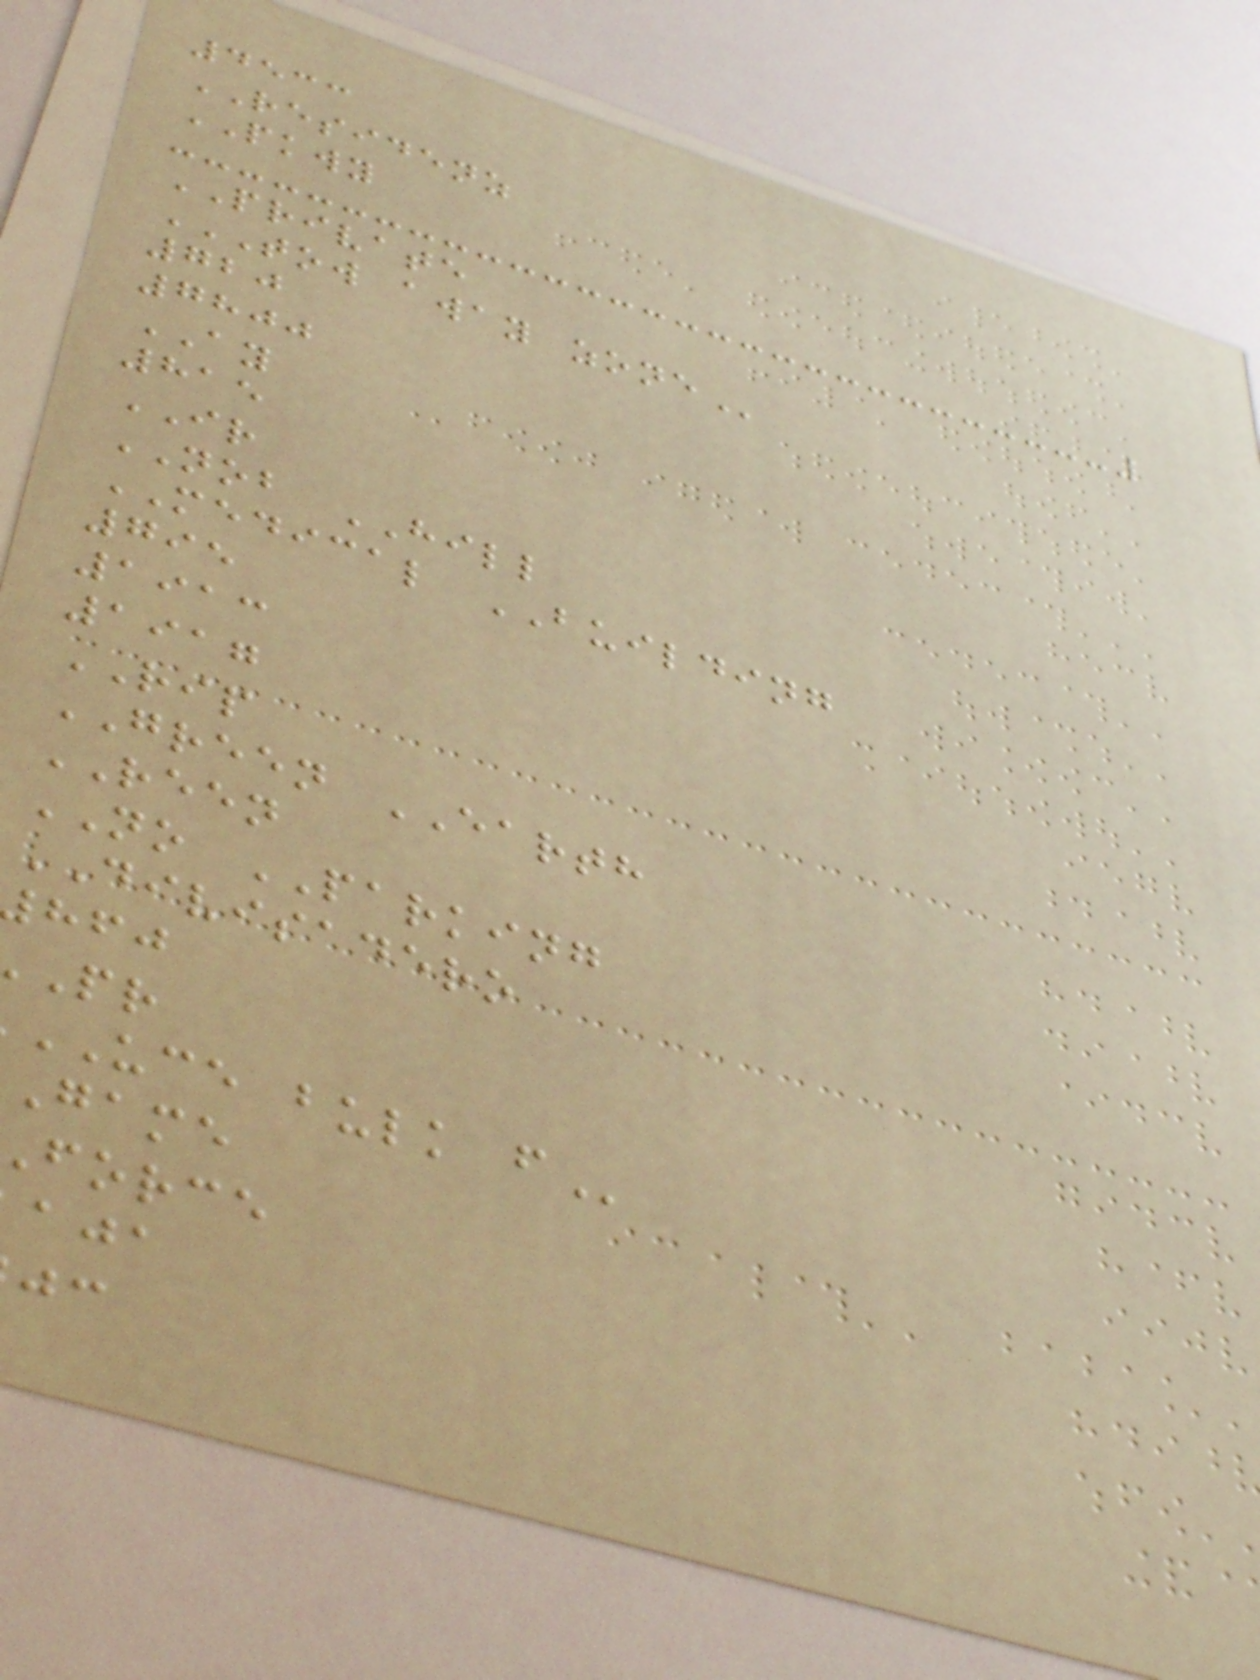4533
RESIDENZ
PKWY
PRIVATE
TOW AWAY ZONE
720
7800
AY
815
IR
NOB HILL
MEDICAL BUILDING
795
1913
1917
RIP
GREEN EARTH
REEN
NO PARKING
DIVISADERO
UCE bulk
game
force
